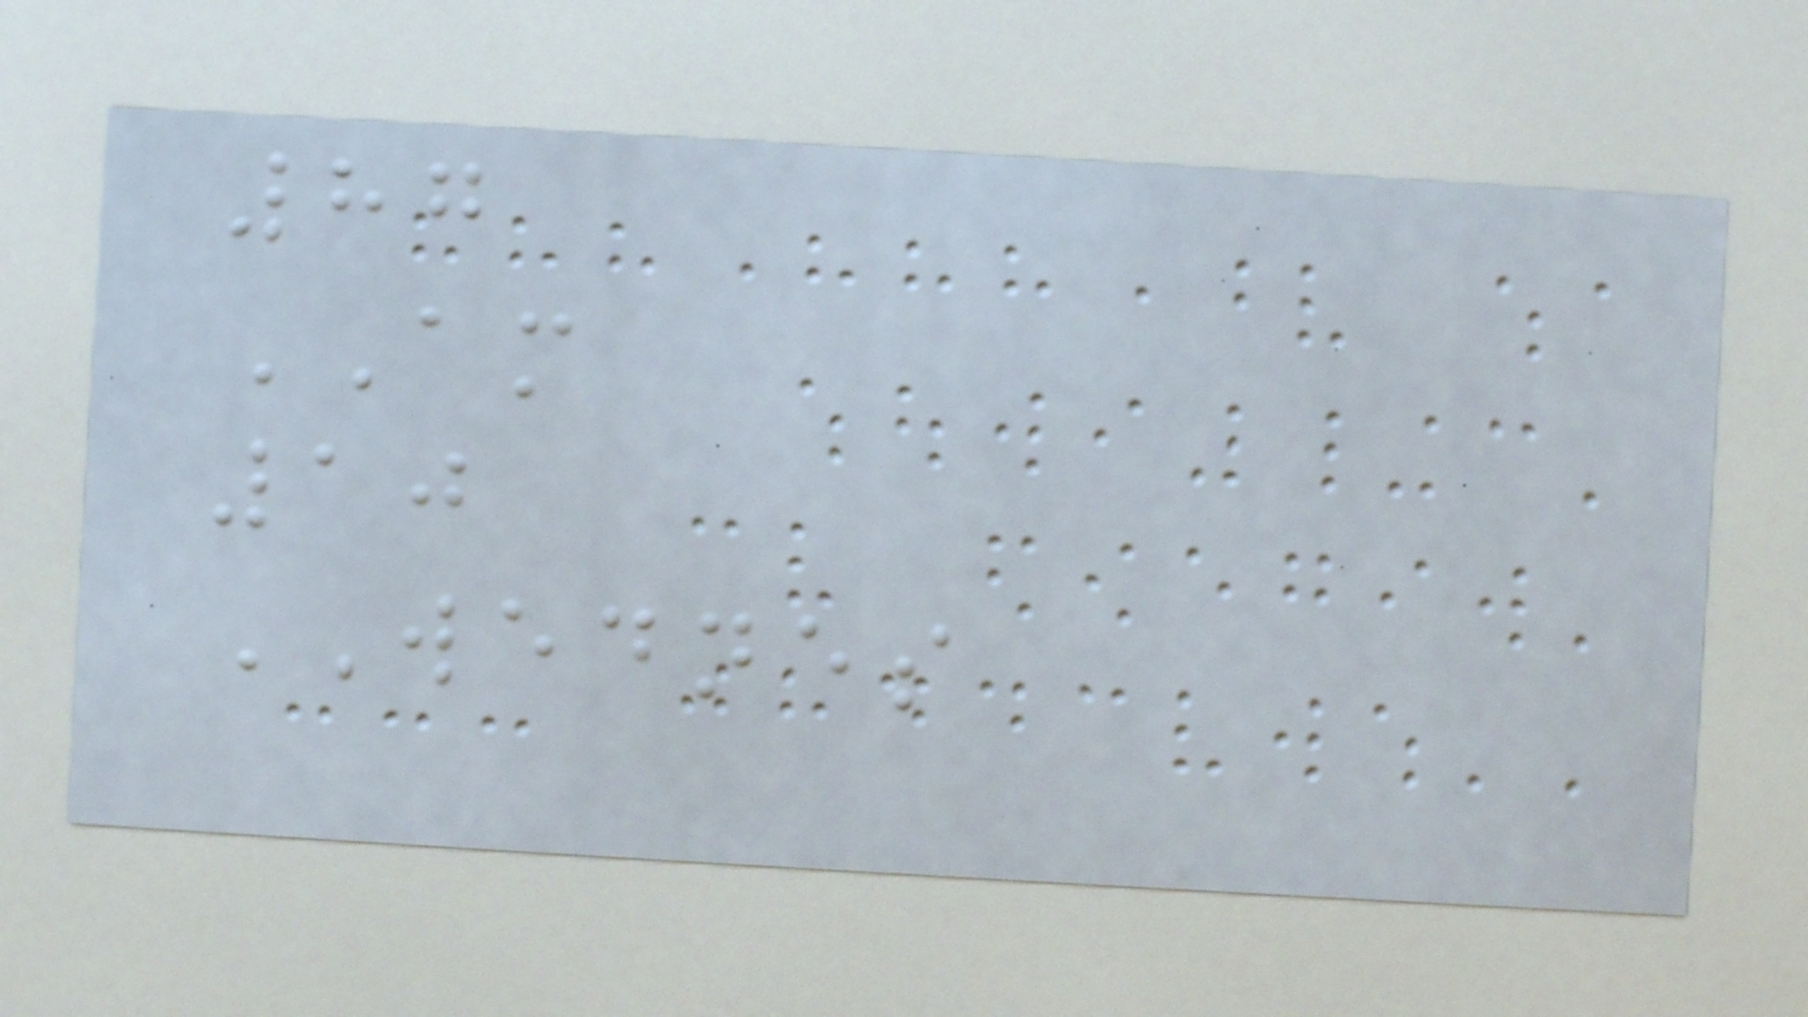87
AM
10
WEDNES
